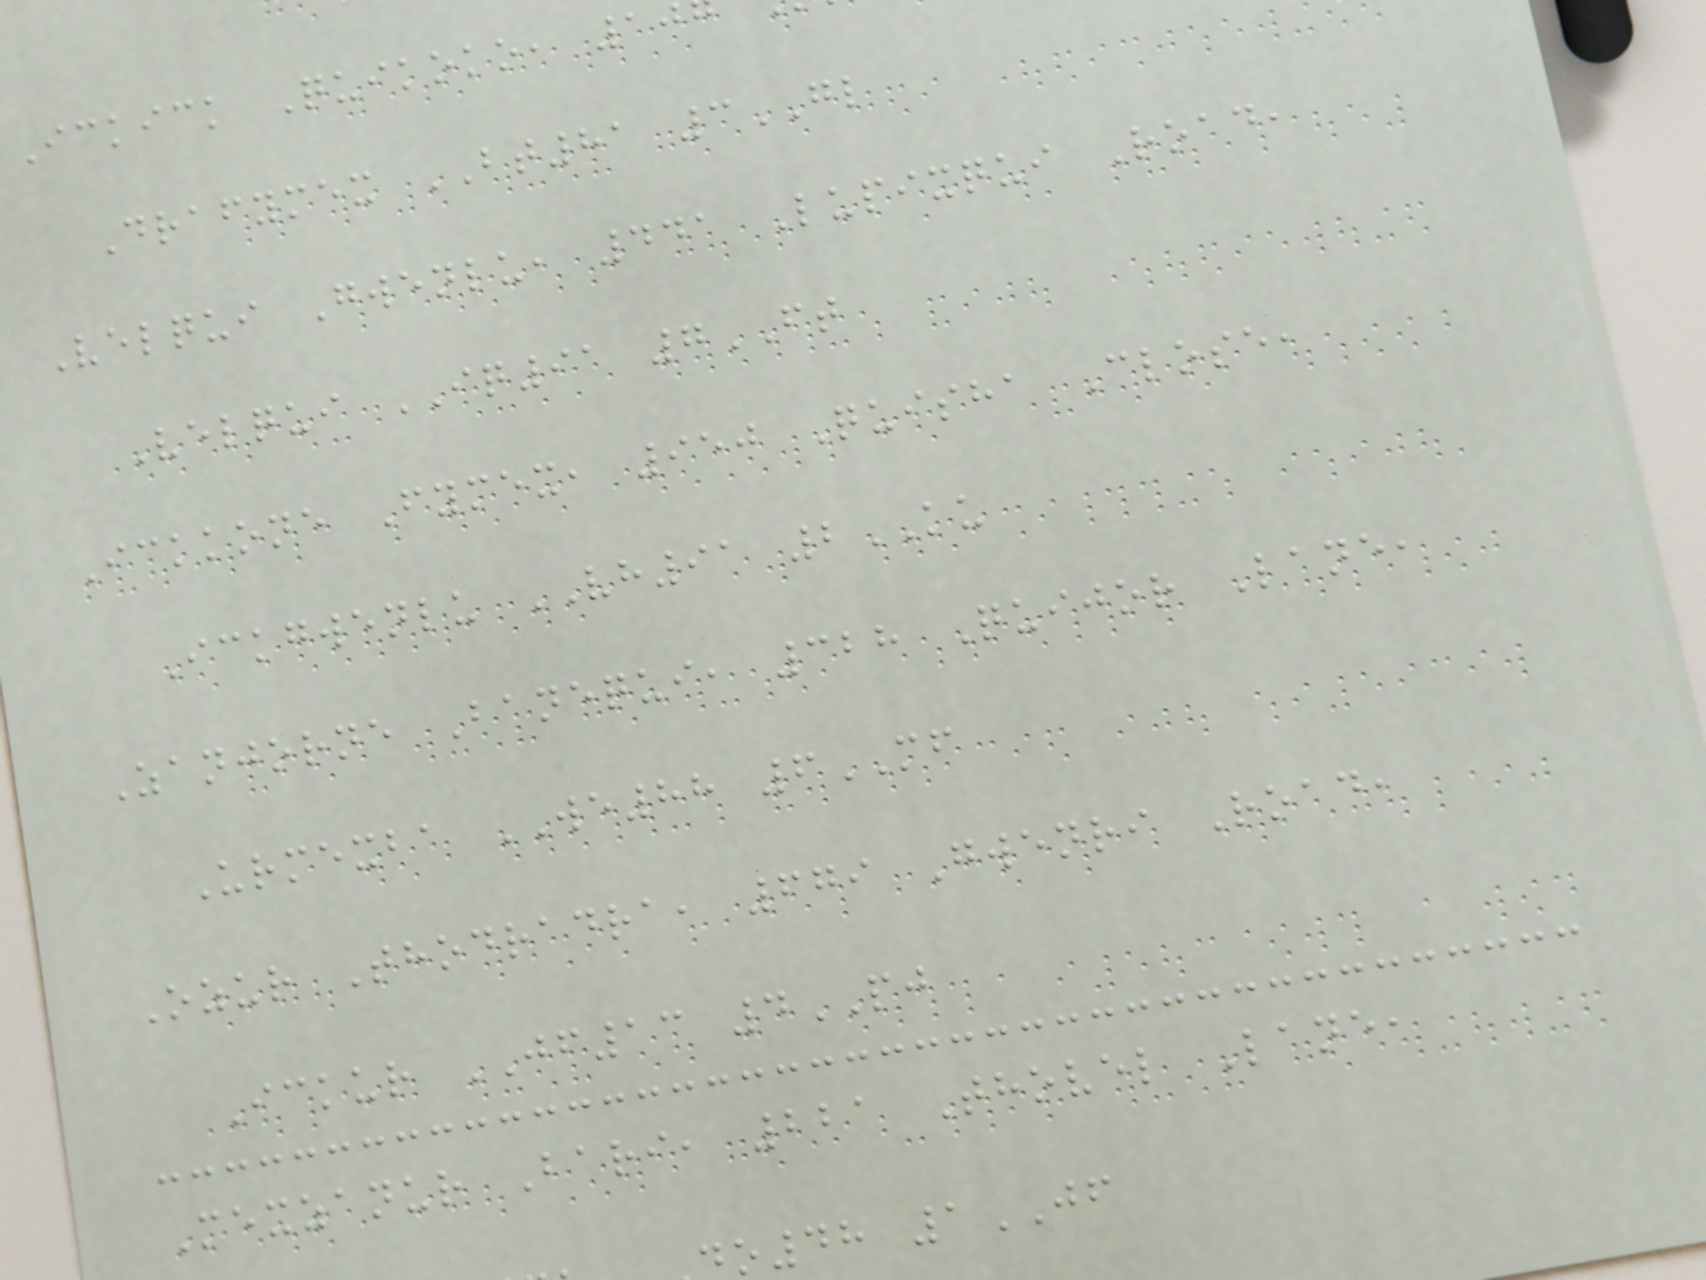Ickick Quikoko, 10
Drafymex BT81 3GL
Velqui Gwenlu, 441 Lupixqui Road,
Velqui IQ91 7FT
Ickkone Fymex, 950 Quisha Close,
Ickgwenlu VH91 2KU
Zanjorne Banequi, 328 Quijor Lane,
Urmexba WE88 6MF
Ozur Thodradra, 679 Gwenri Road,
Ickur JF13 4PJ
Mexzanur Bari, 221 Thovel Lane,
o48 1JF
